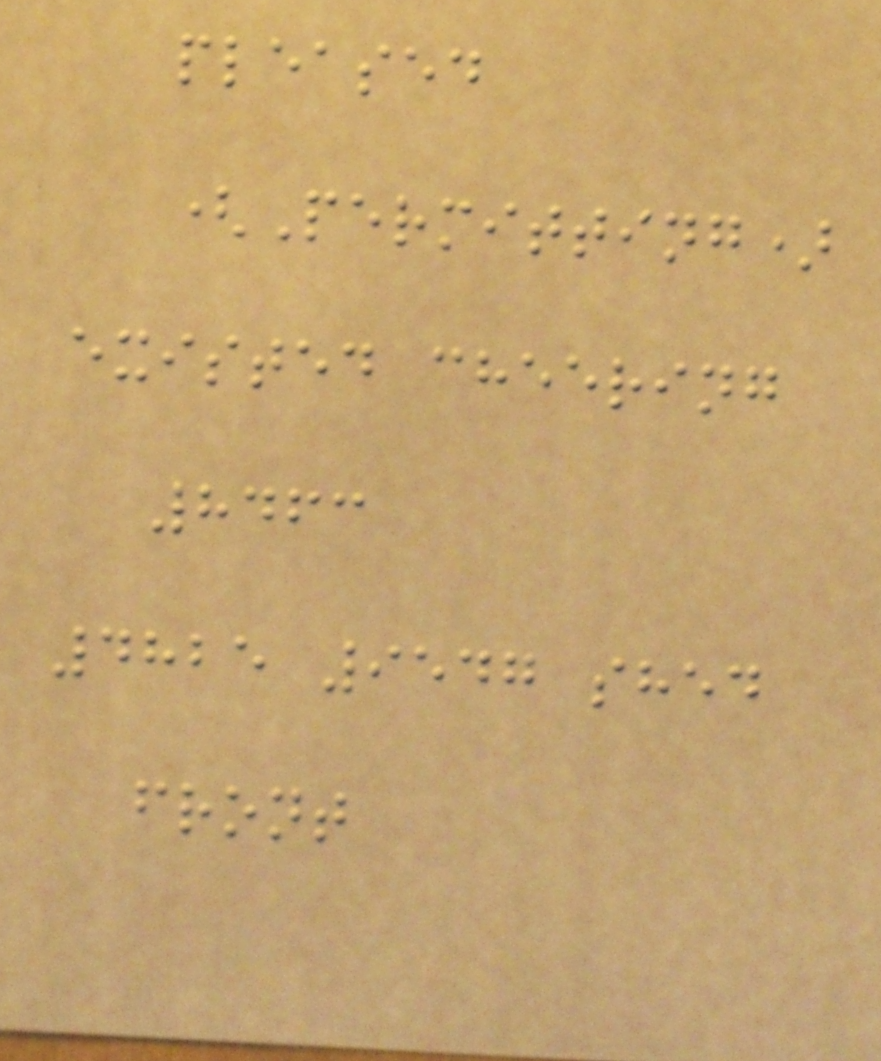pleased
(Permitting)
existed cheering
8463
4825 9547 shed
front
